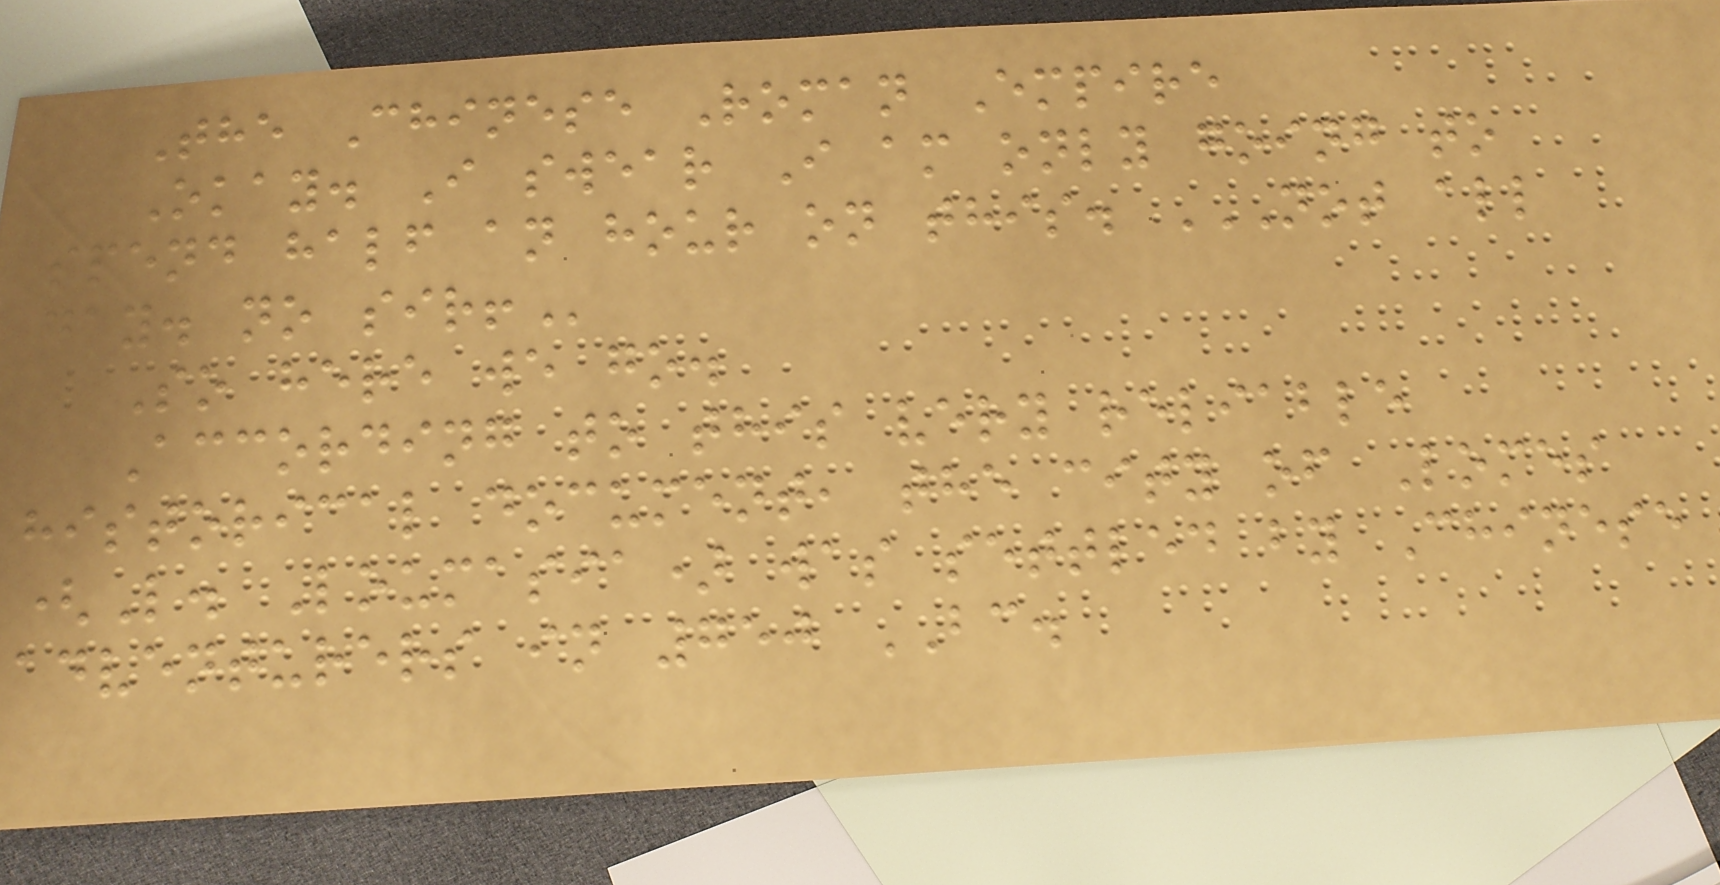The Chinese Roman Empire
Okay. I swear I am only going to
spend half an hour on this. NOT ALL
DAY. NO SIR!
So here we go.
According to this very reliable
historical document, the city of Lomes
(L. Loumasia) was settled by Chinese
adventurers in 750 BC.
